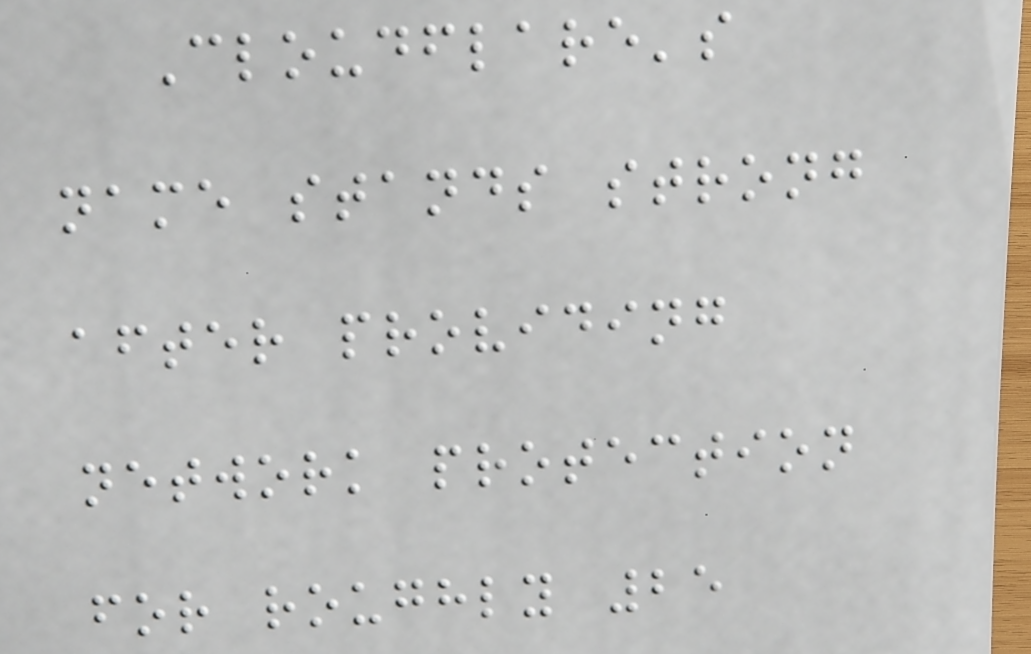Cloudflare's
name stands strong
after providing
network protection
for roughly 25
